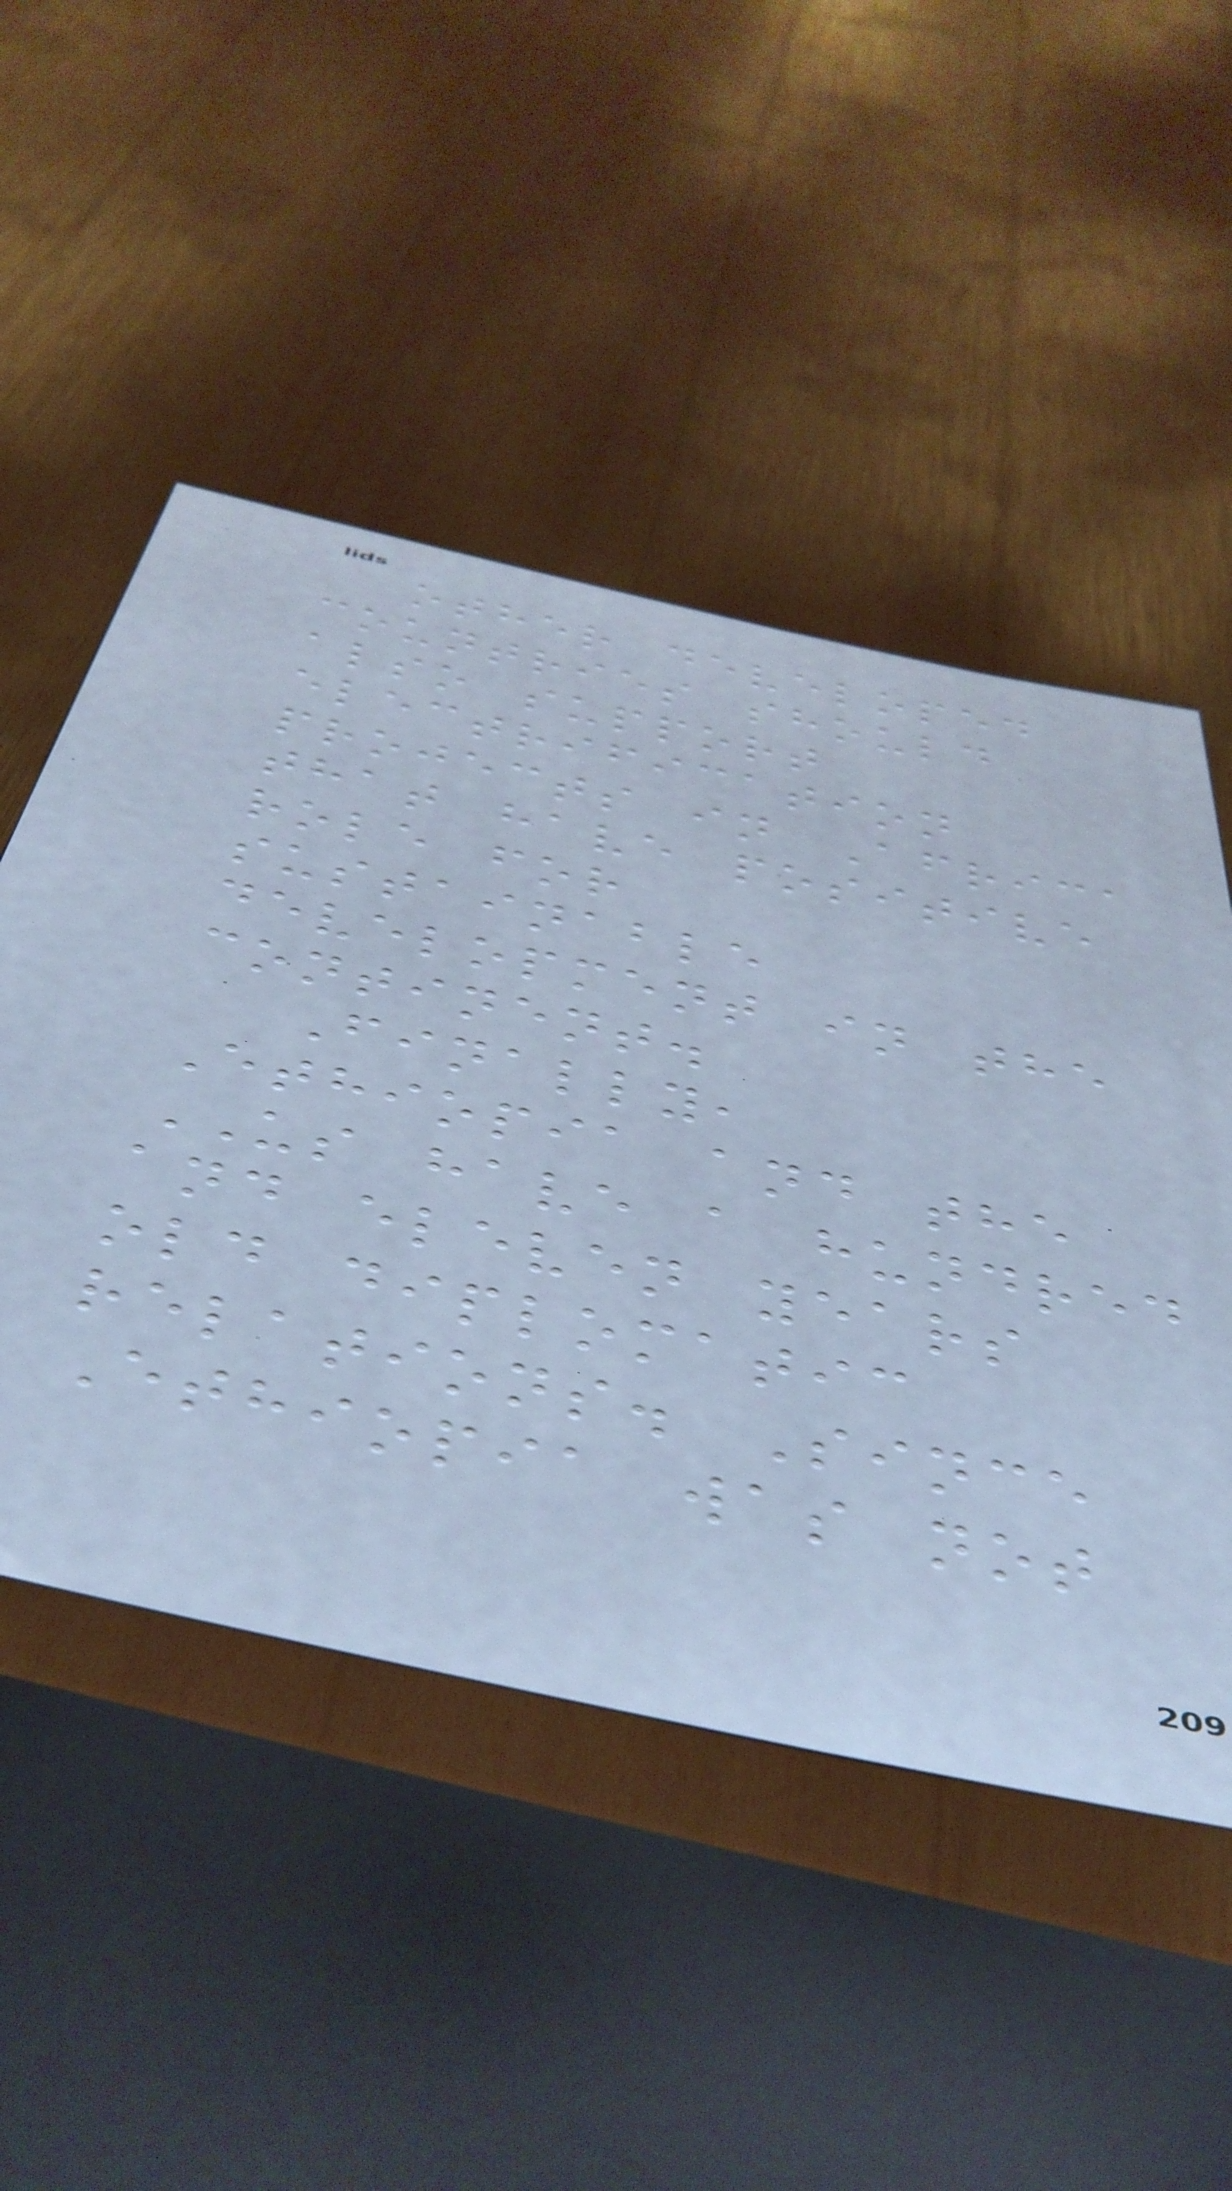other developed
countries should
also support
electrification
projects in Africa
that have positive
role for
sustainable
development in the
continent.
Finally,
Ethiopia and the
US have a hundred
and eleven years
old diplomatic
relations. Since
Ethiopia was not
